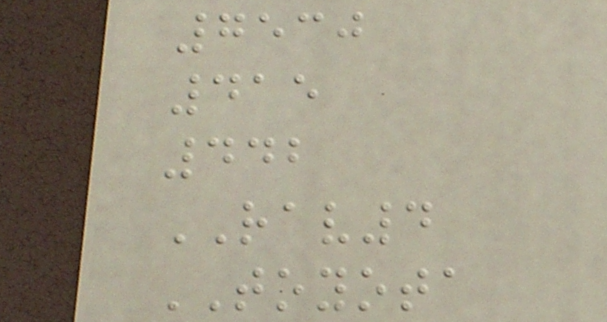7530
415
442
RAV4
TOYOTA
